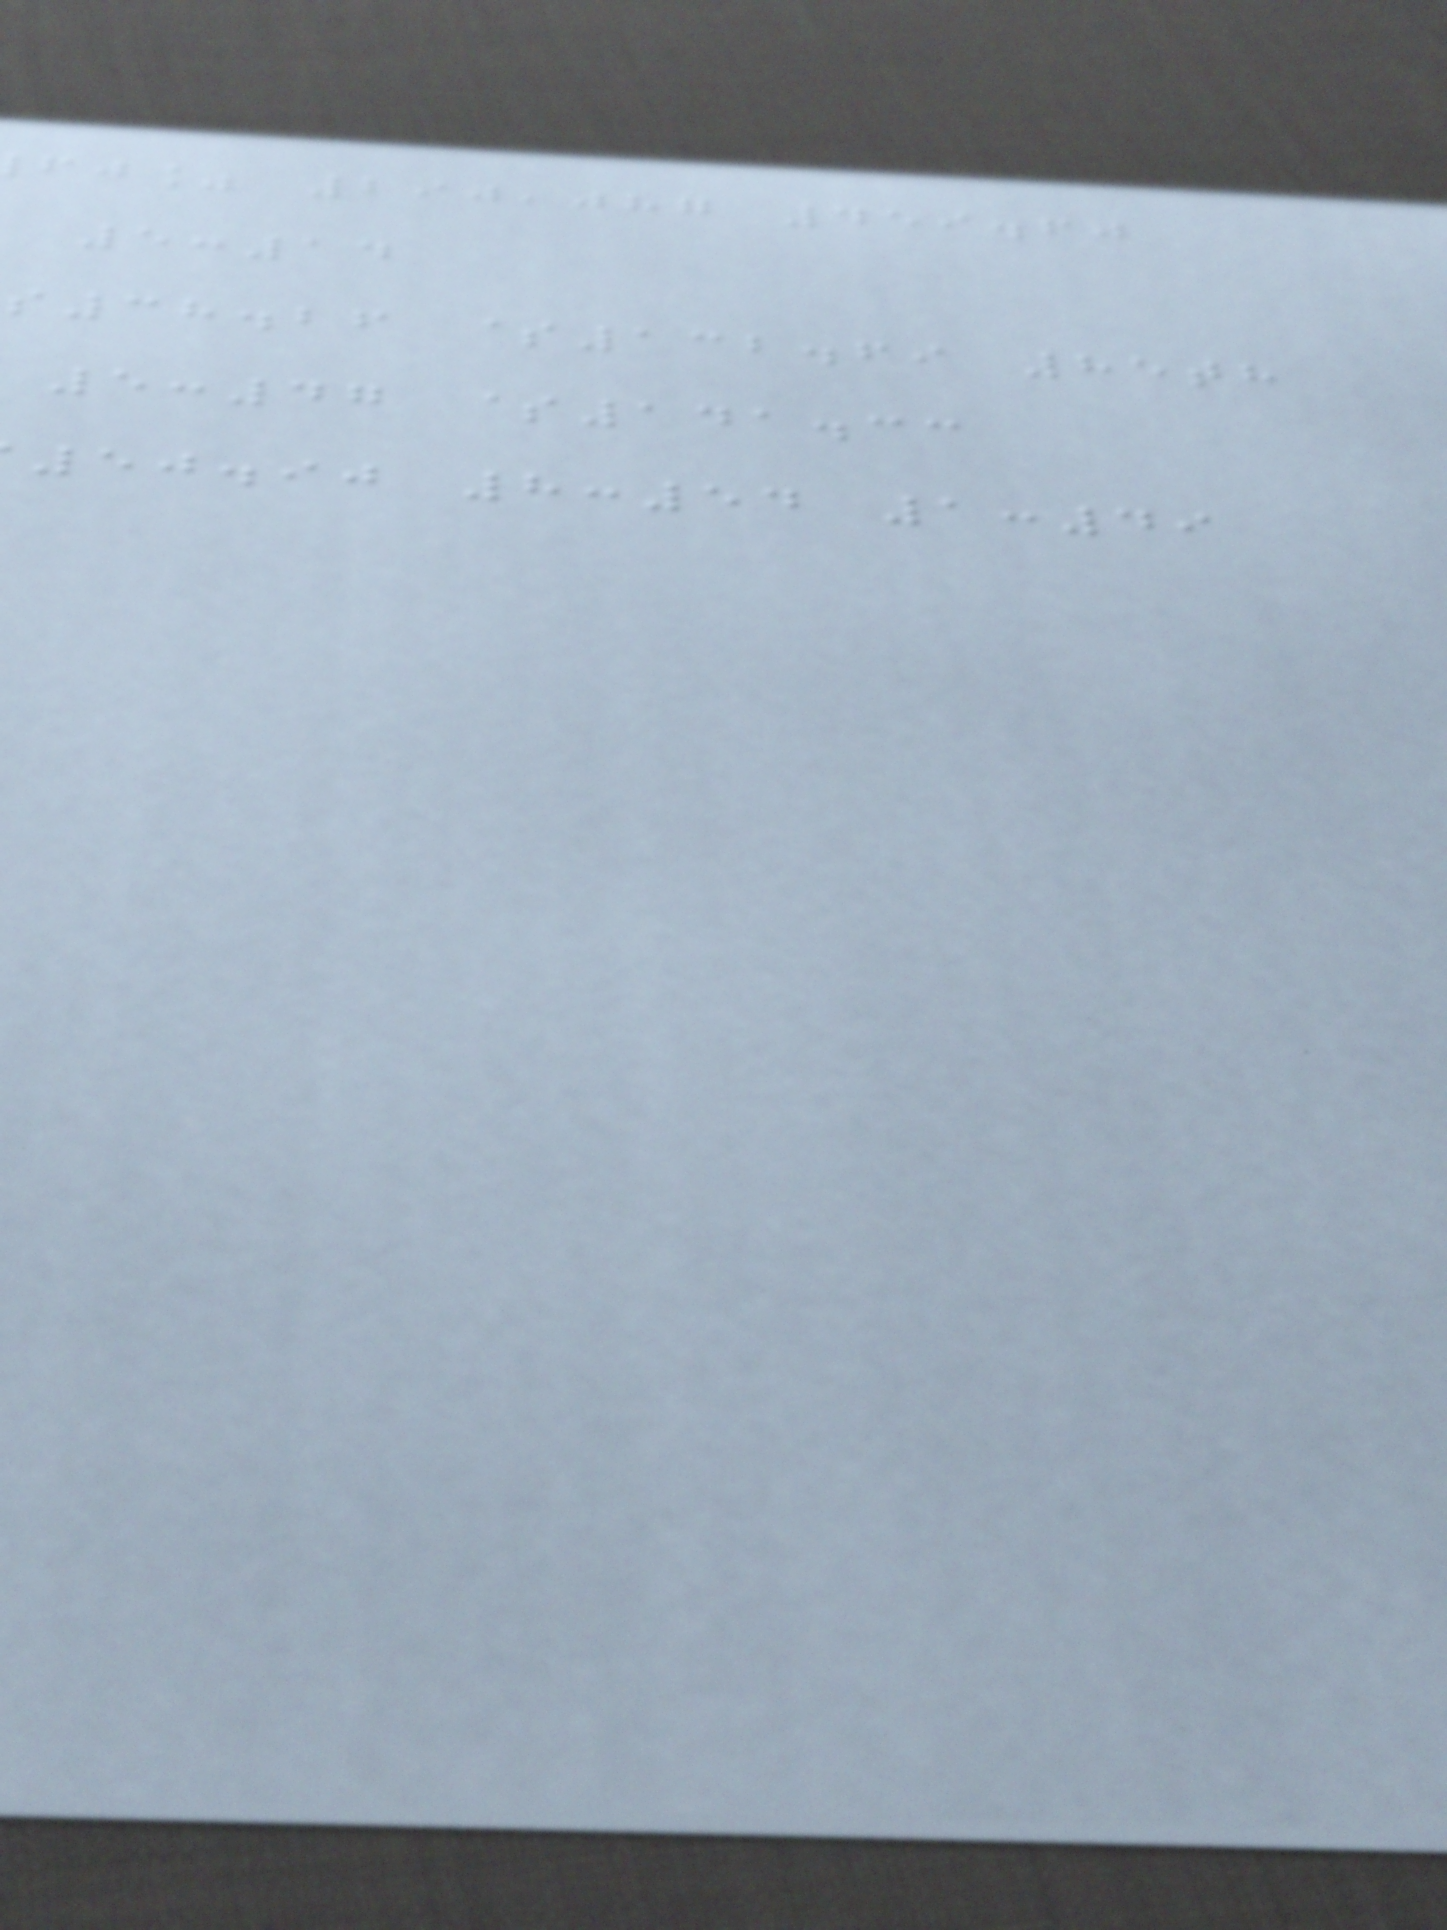fj% 290,087 459.60
5:14
38.26 $132.69 85th
5:47 $141.33
50.90 8:54 1:49
